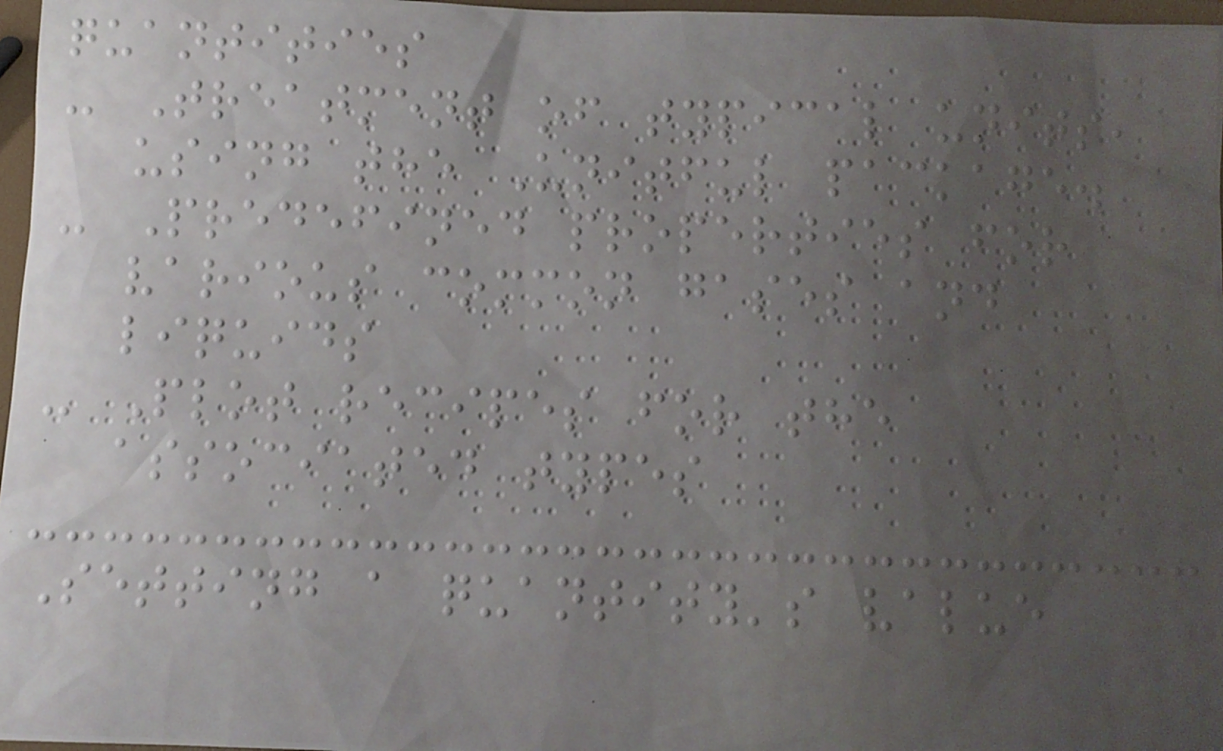quantities
- Treatment of typical units,
using the Unitful package.
- Predefined properties for
various common gases and
liquids
- Plot recipes for the
associated types
Setting a quantity's value
